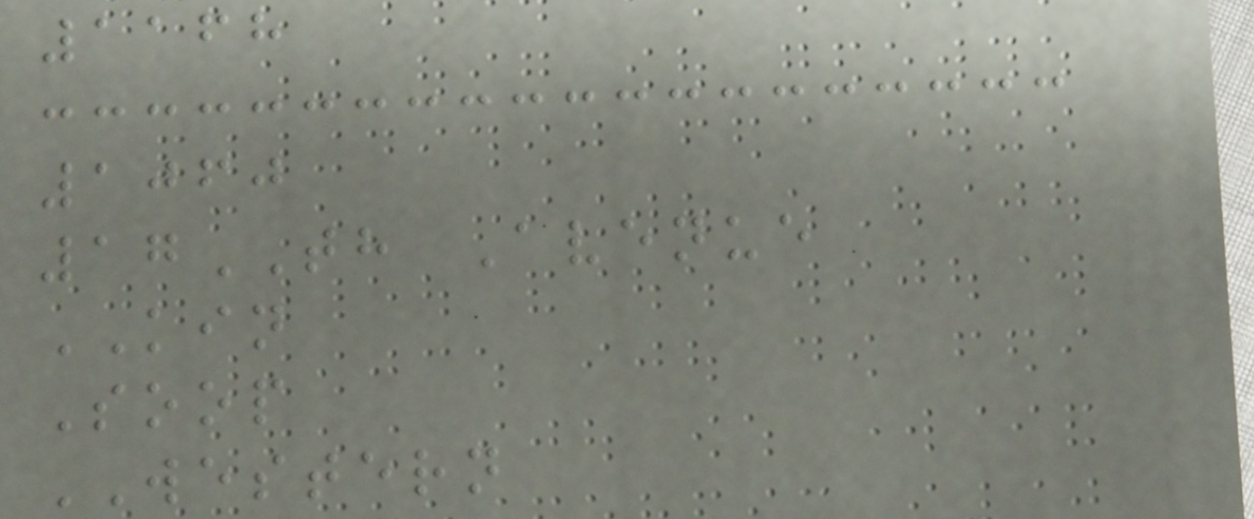1168
1060
17TH Avenue
KIN
Soop
WESTERN
